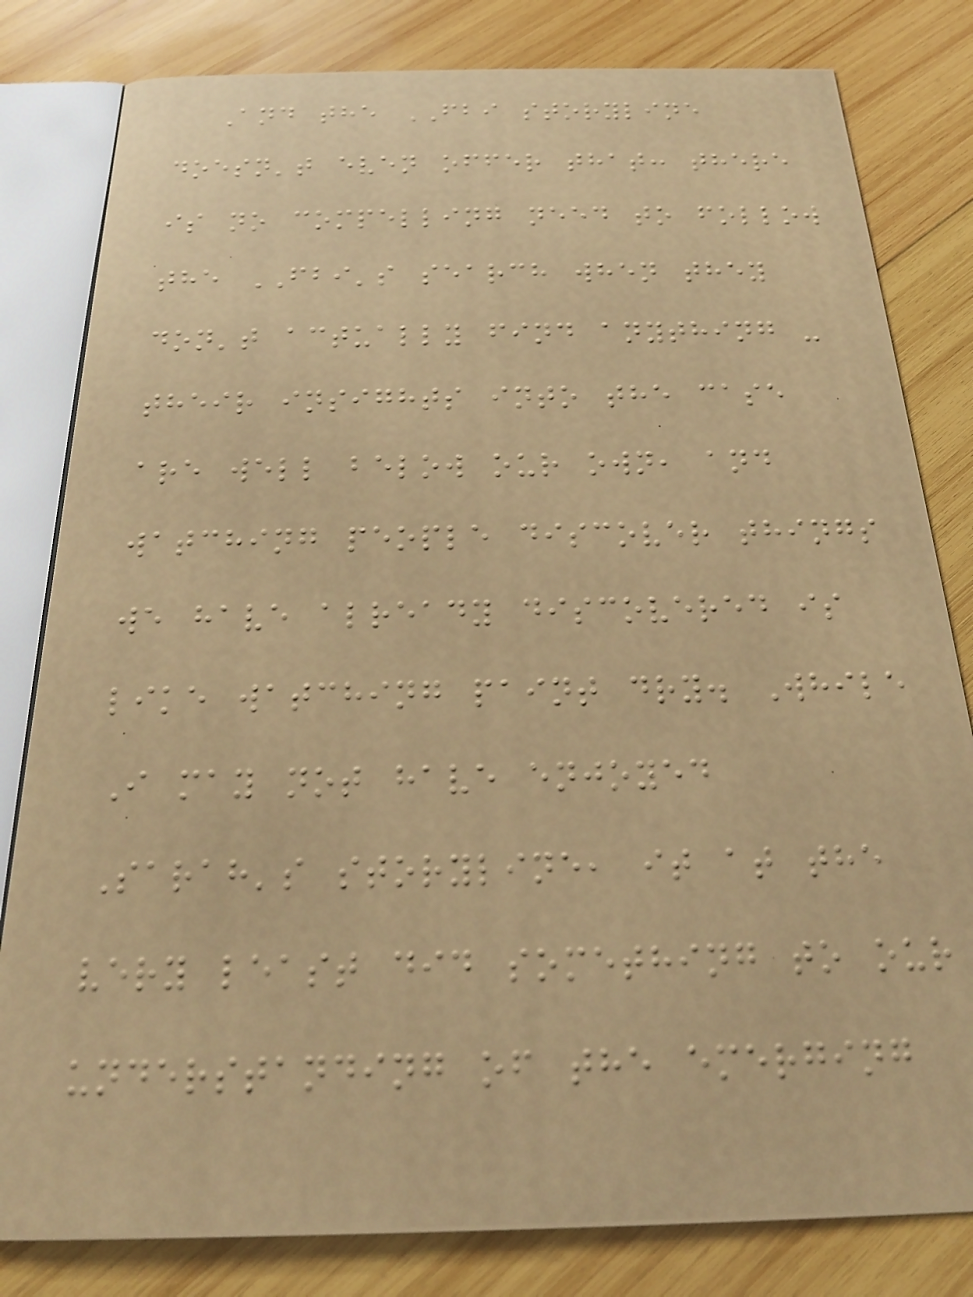And the FBI storyline
doesn't even offer that: there
is no compelling need to follow
the FBI's search when they
don't actually find anything -
their insights into the case
are well below our own, and
watching people discover things
we have already discovered is
like watching paint dry. While
I may not have enjoyed
Sarah's storyline, it at the
very least did something to our
understanding of the emerging
